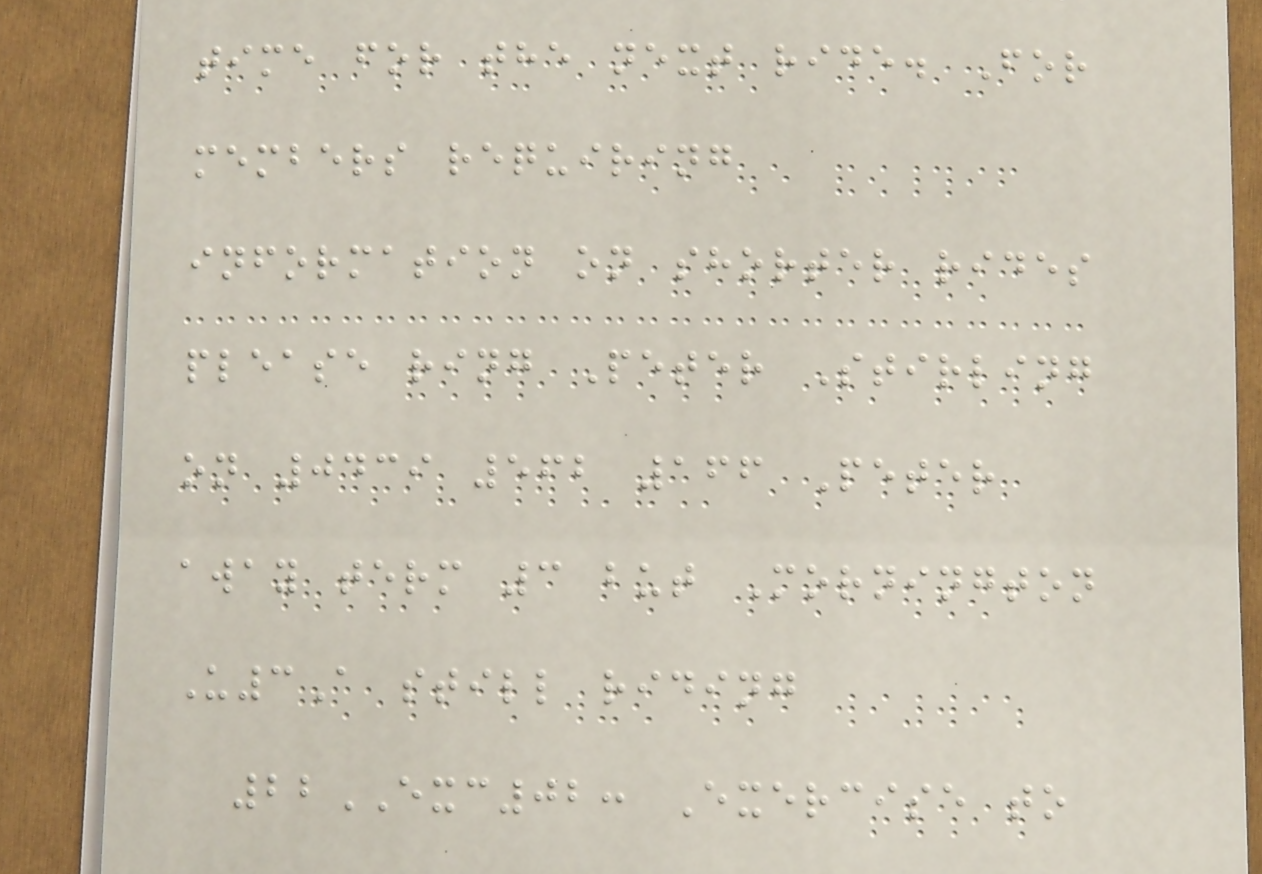time for the next ride. For
members requiring
information on shorter rides
please ring Peter Stirling
on 0439 562 166 Peter
away term 3 but Mornington
U3A still riding
22EXC02: Exercise to
